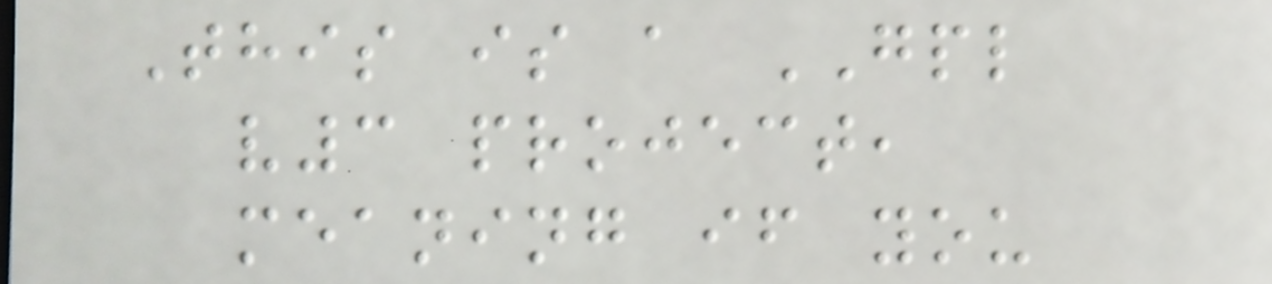This is a GPL
v3 project,
meaning if you
